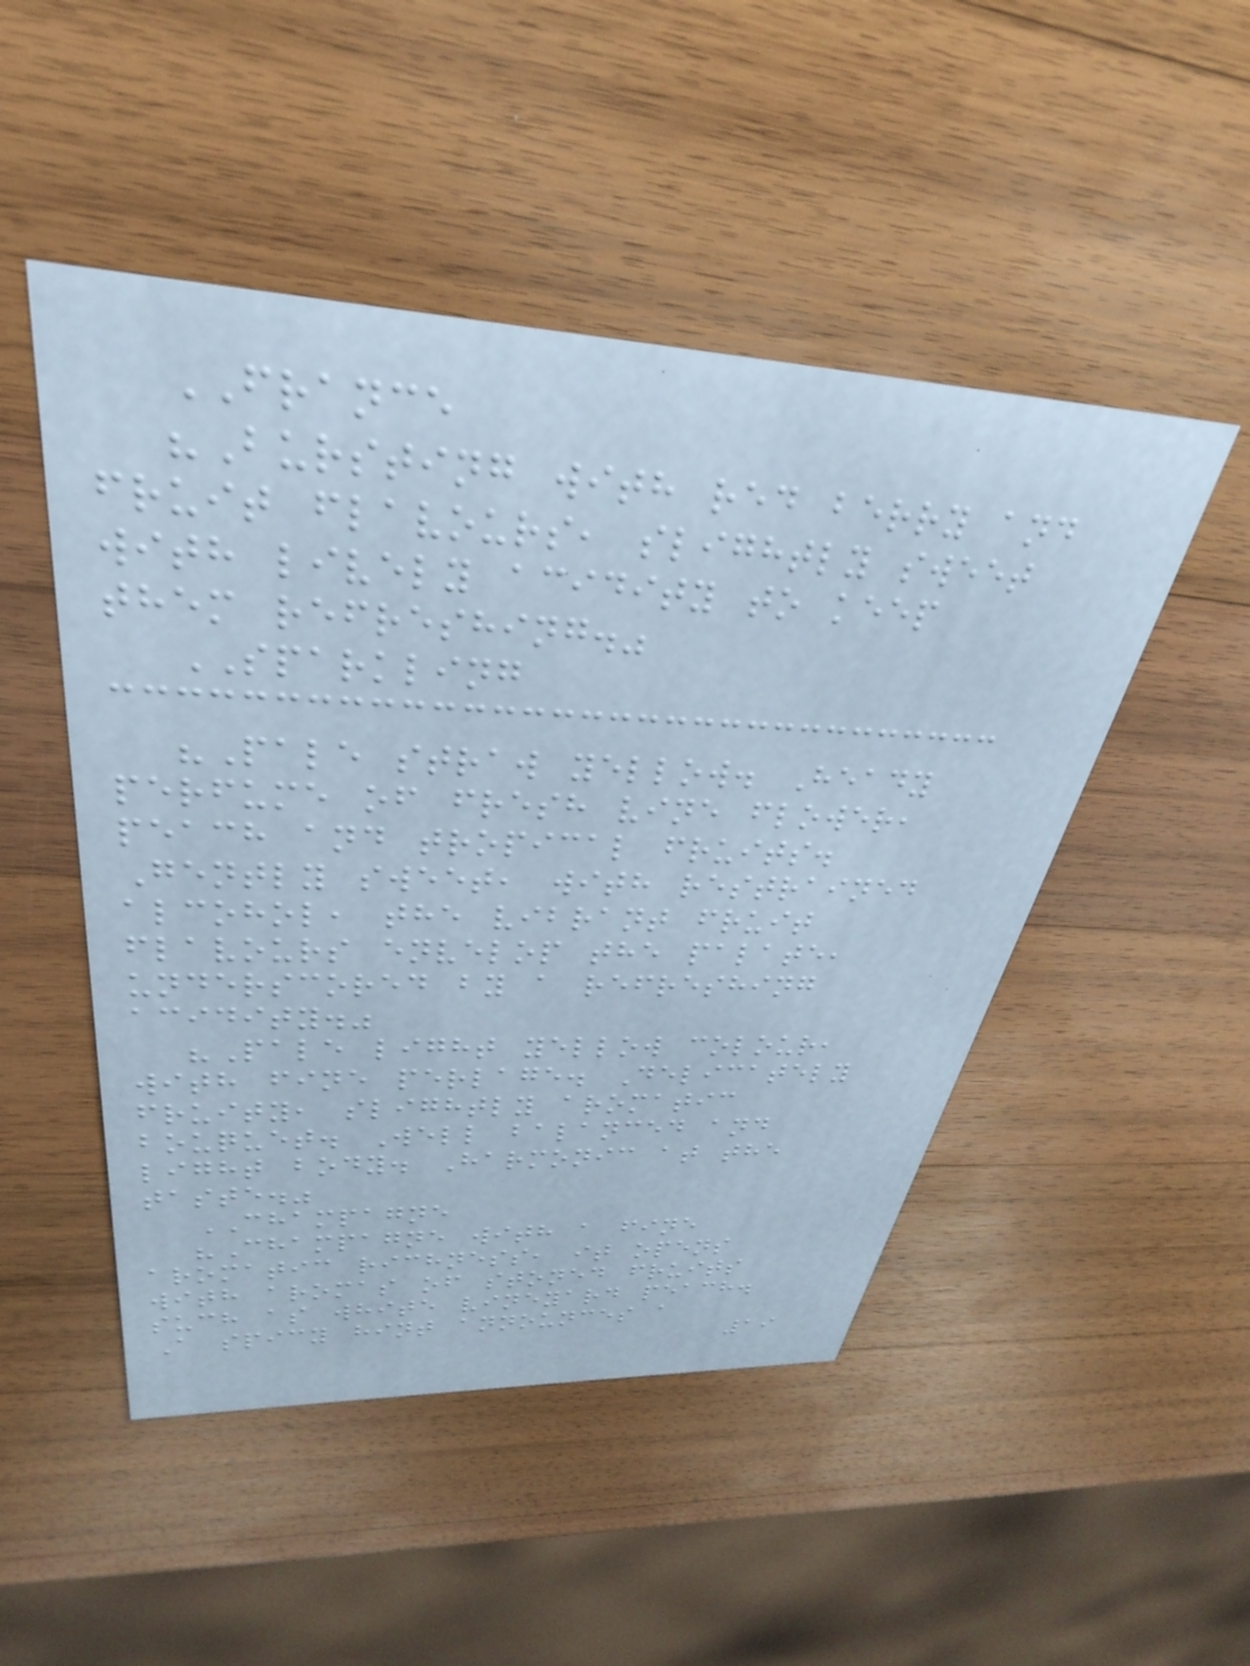FRANCE
"Bursting with red berry and
fruit flavours, slightly sweet
with lively acidity to keep
them refreshing."
SPARKLING
"Pale straw yellow. Heady
perfume of fresh vine flower,
peach and tropical fruits.
Gently sweet, with restrained
alcohol, the vibrant fruit
flavours envelop the palate,
underscored by a refreshing
acidity."
"Pale light yellow colour,
with fine perlage. Delicately
fruity, slightly aromatic
bouquet. Well balanced and
light body. Harmonic at the
taste."
CHAMPAGNE
"Champagne with a fine
aromatic richness, it opens
with aromas of stoned fruits
such as white vineyard peach.
A spicy hint announces a
19
